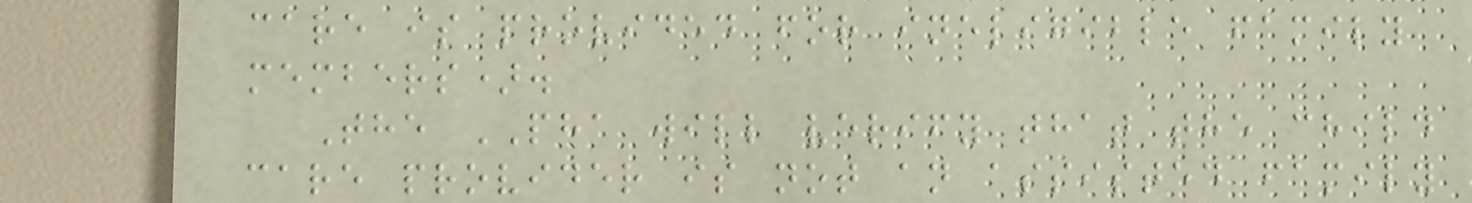care is provided for ineligible family
members).
The PHA will verify that the child
care provider is not an assisted family
